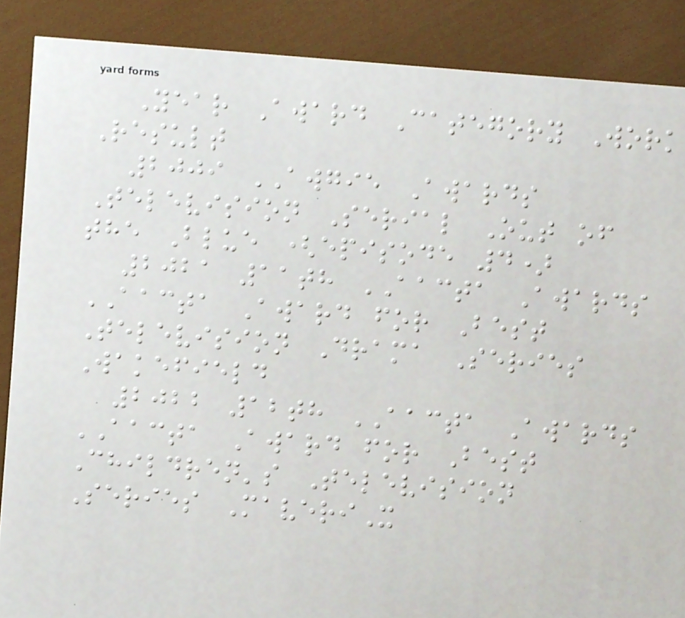Year Award Category Work
Result
2009 AWGIE Awards
Television Serial Out of
the Blue (episode 4)
2021 11th AACTA Awards
AACTA Award for Best
Television Drama Series
Wakefield
2022 12th AACTA Awards
AACTA Award for Best
Children's Television
Series MaveriX
